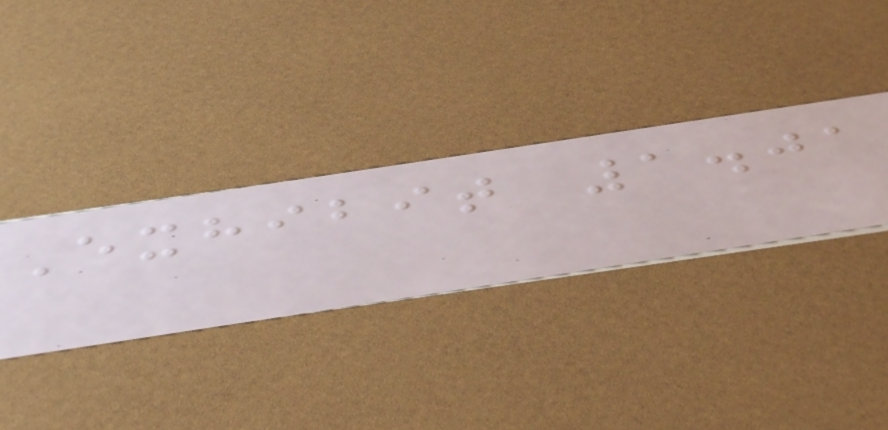Exhibit 1.01
